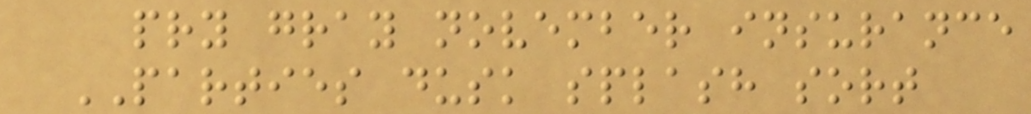pry gray november insurance
PARTIES dusk splash sort
